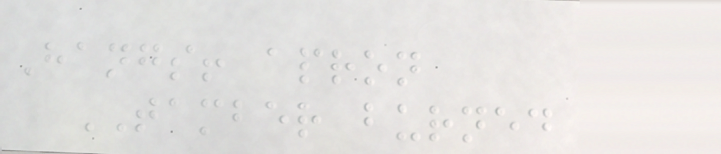Hangs! apron
TAMBER burned
